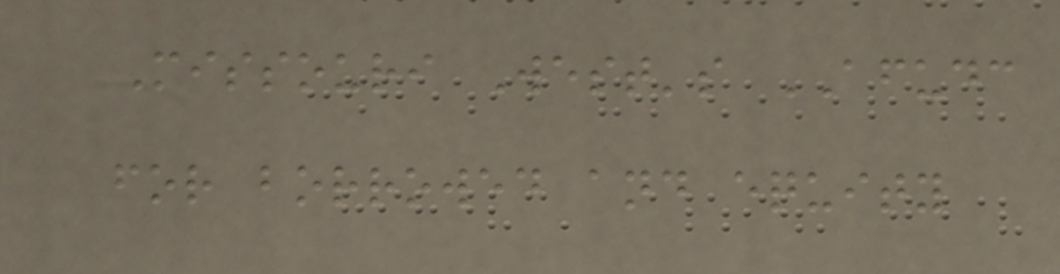Missouri West's AFUDC
for borrowed and equity
